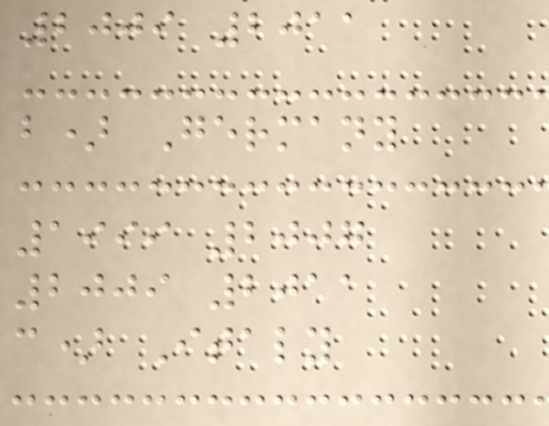2009 2011
b) Germany
1999 2007
2009 2011
c) Italy
